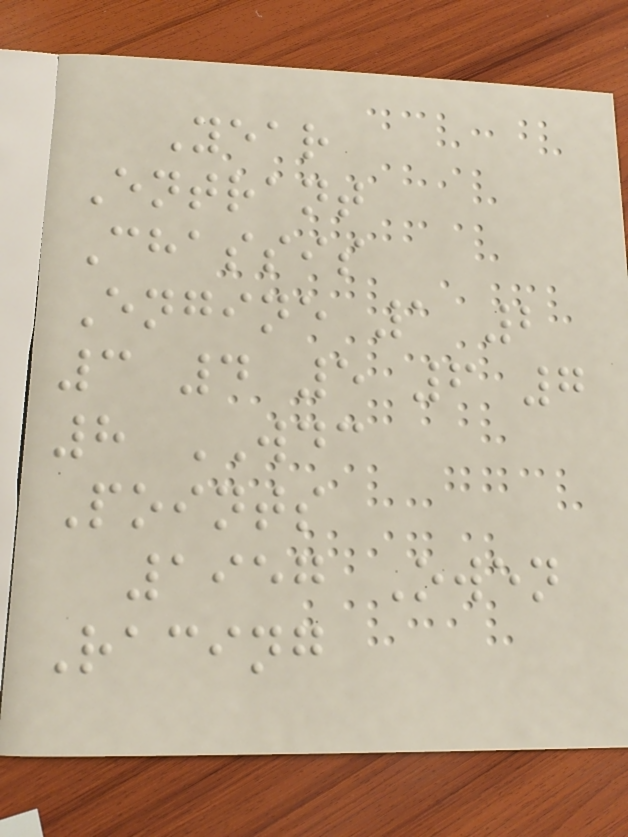Year
Entrant
Chassis
Engine 1 2
3 4 5 6 7
8 WDC
Points
1957 Owen
Racing
